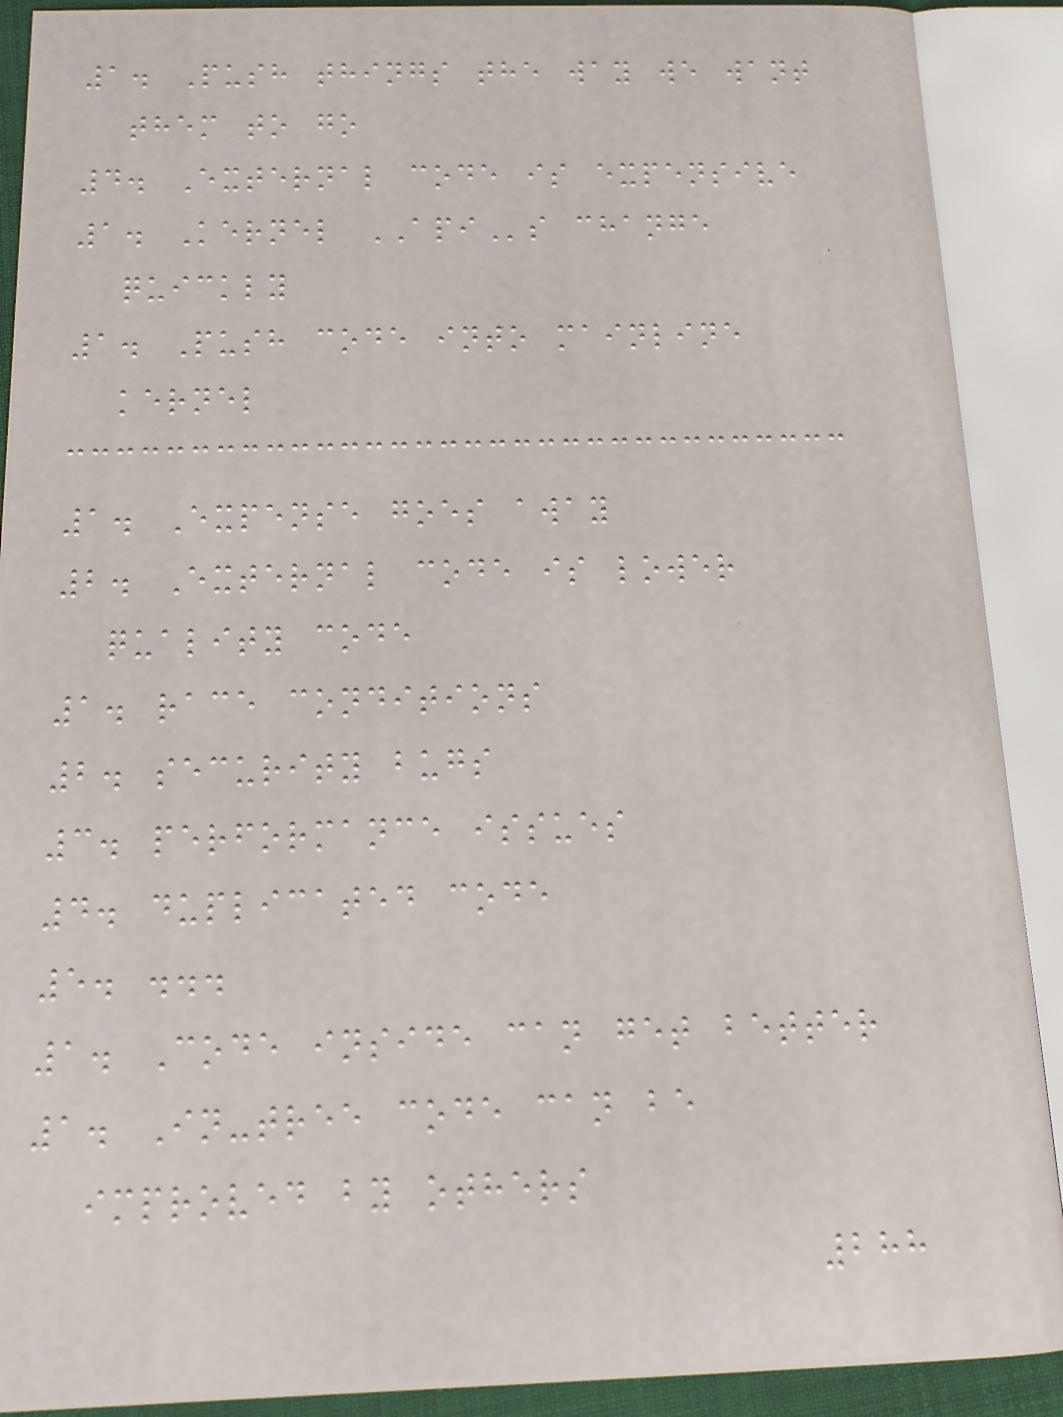1. Push things the way we want
them to go
4. External code is expensive
1. Kernel APIs change
quickly
1. Push code into mainline
kernel
1. Expense goes away
2. External code is lower
quality code
1. race conditions
2. security bugs
3. performance issues
4. duplicated code
5. ...
1. Code inside can get better
1. In-tree code can be
improved by others
288
